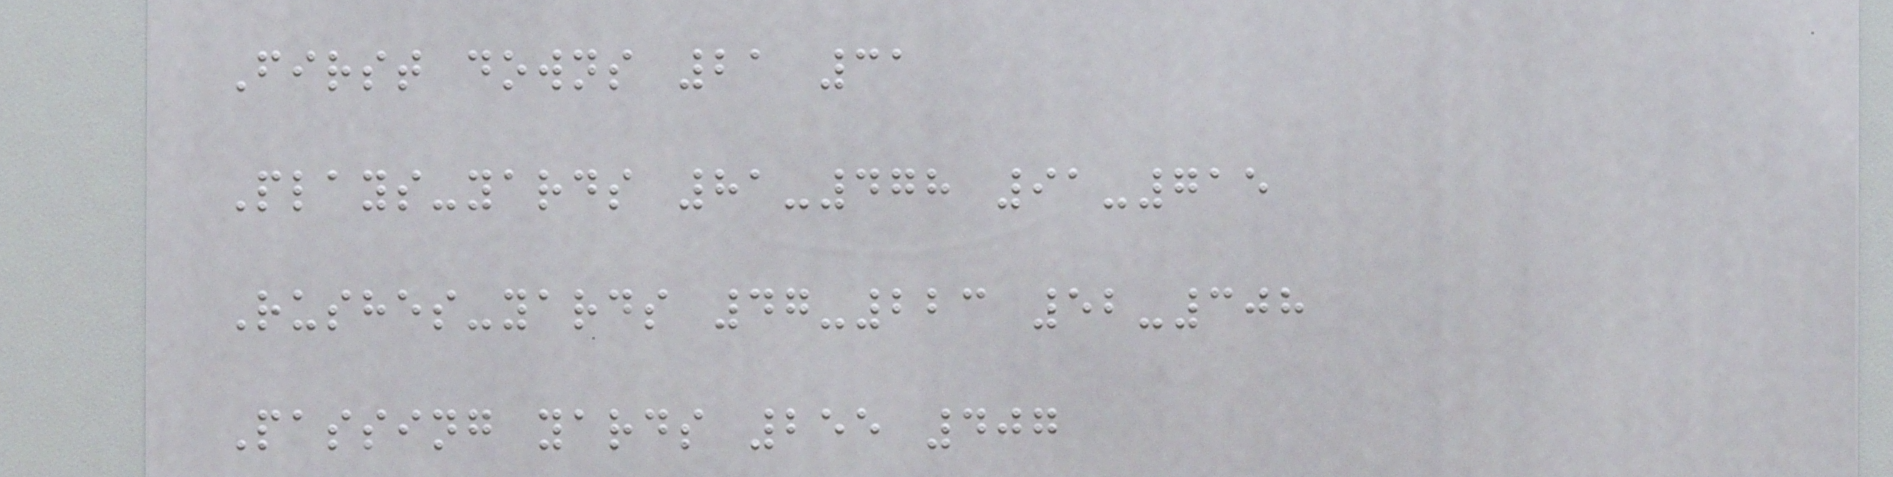First downs 21 31
Plays-yards 81-478 91-715
Rushes-yards 47-223 52-308
Passing yards 255 407
